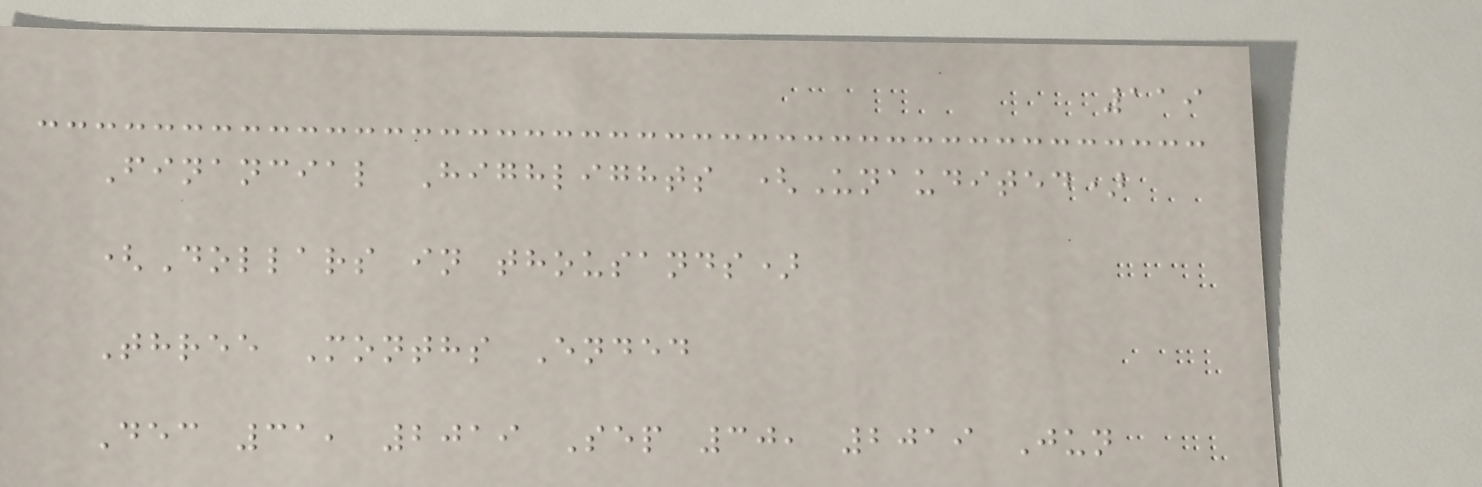119
Financial Highlights (Unaudited)
(Dollars in thousands)
Three Months Ended
Dec 31, 2019 Sep 30, 2019 Jun
